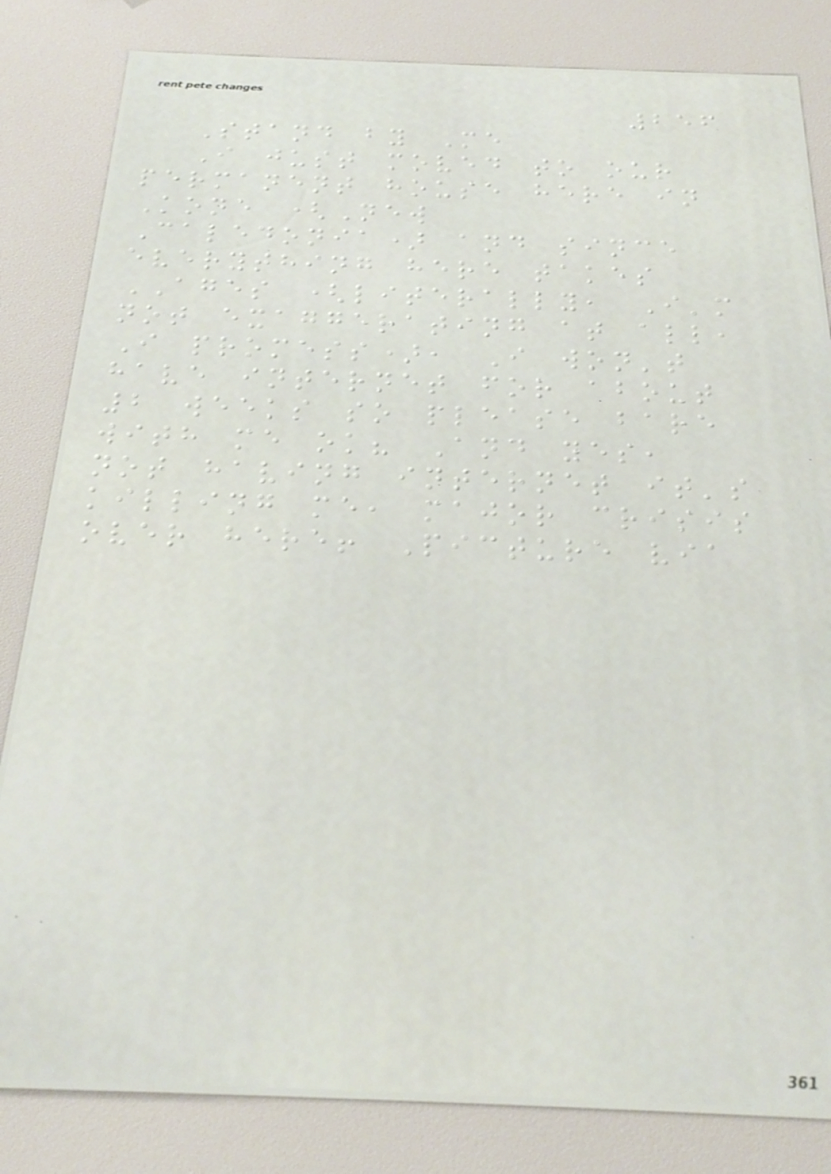256
Stand by Me
I just moved to our
permanent house here in
Kone (New
Caledonia) and since
everything here takes
AGES (literally, I'm
not exaggerating at all,
I promess), I won't
have internet for about
2 weeks so please bare
with me ok? And yes,
not having internet it's
killing me, major crisis
over here! Picture via
